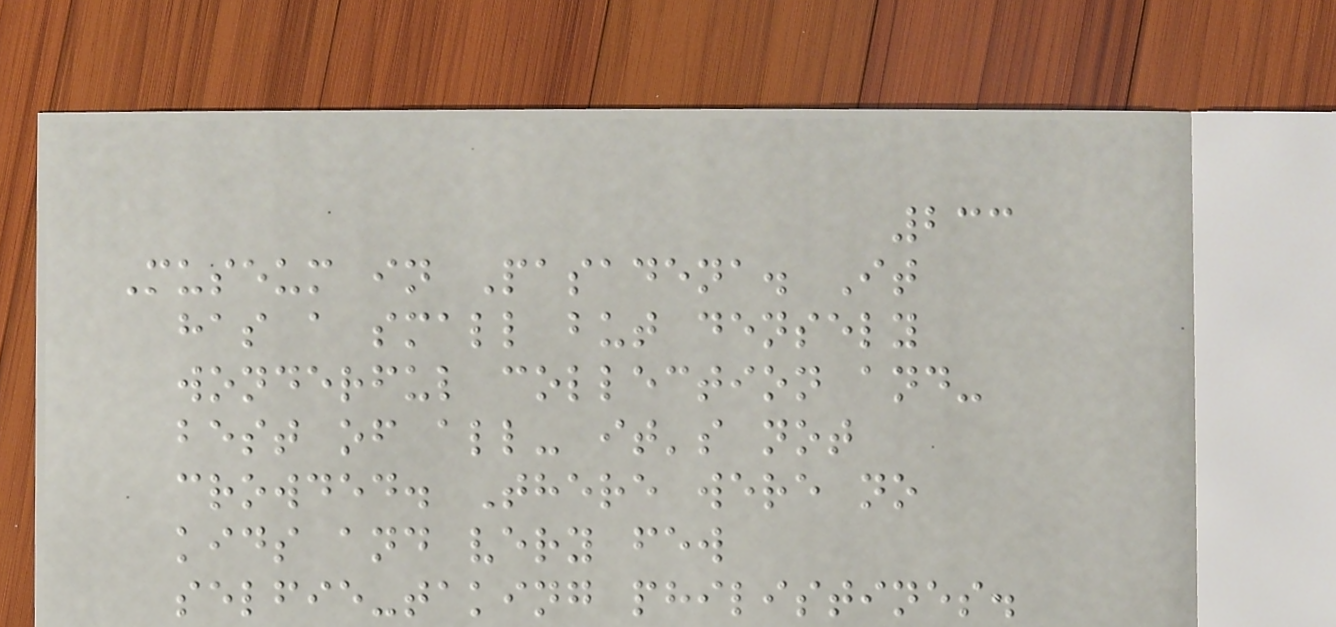233
Museum in Pasadena. It
has a small but densely
wonderful collection and-
best of all- it's not
crowded. There were no
kids and very few
selfie-taking philistines.
